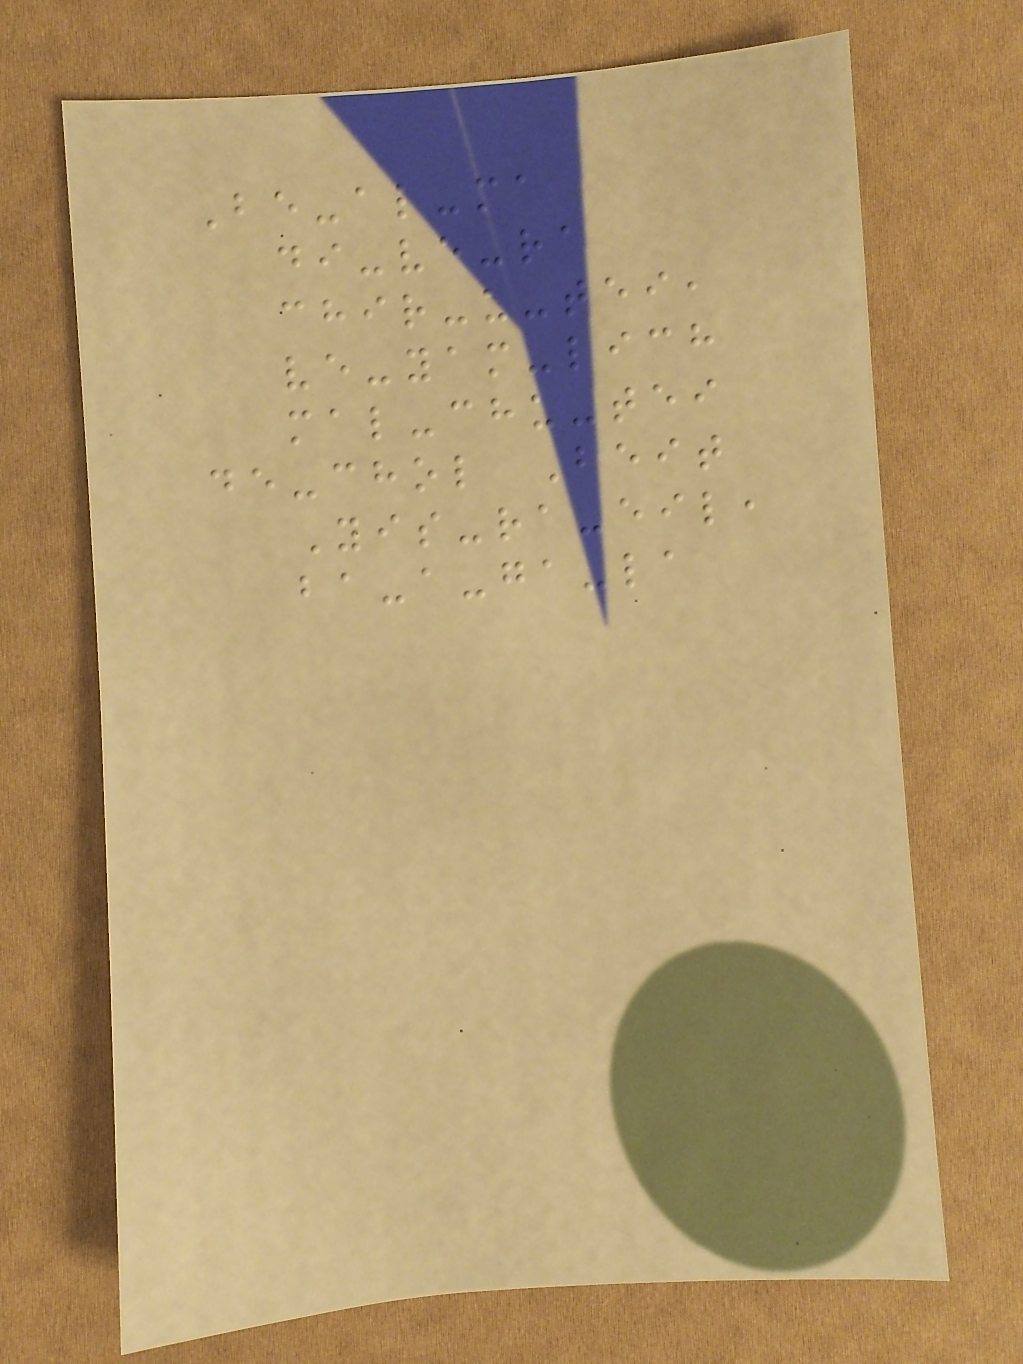Be-al-ma
di-ve-ra
chir-u-tei,
ve-yam-lich
mal-chu-tei
de-chol Beit
Yis-ra-eil,
ba-a-ga-la
